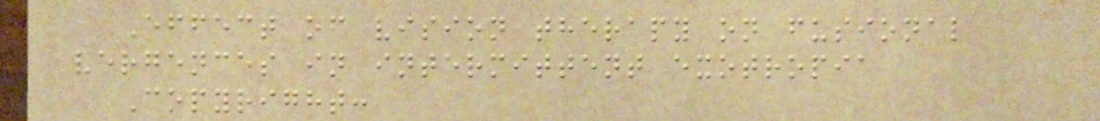Effect of vision therapy on fusional
vergences in intermittent exotropia
Copyright:
